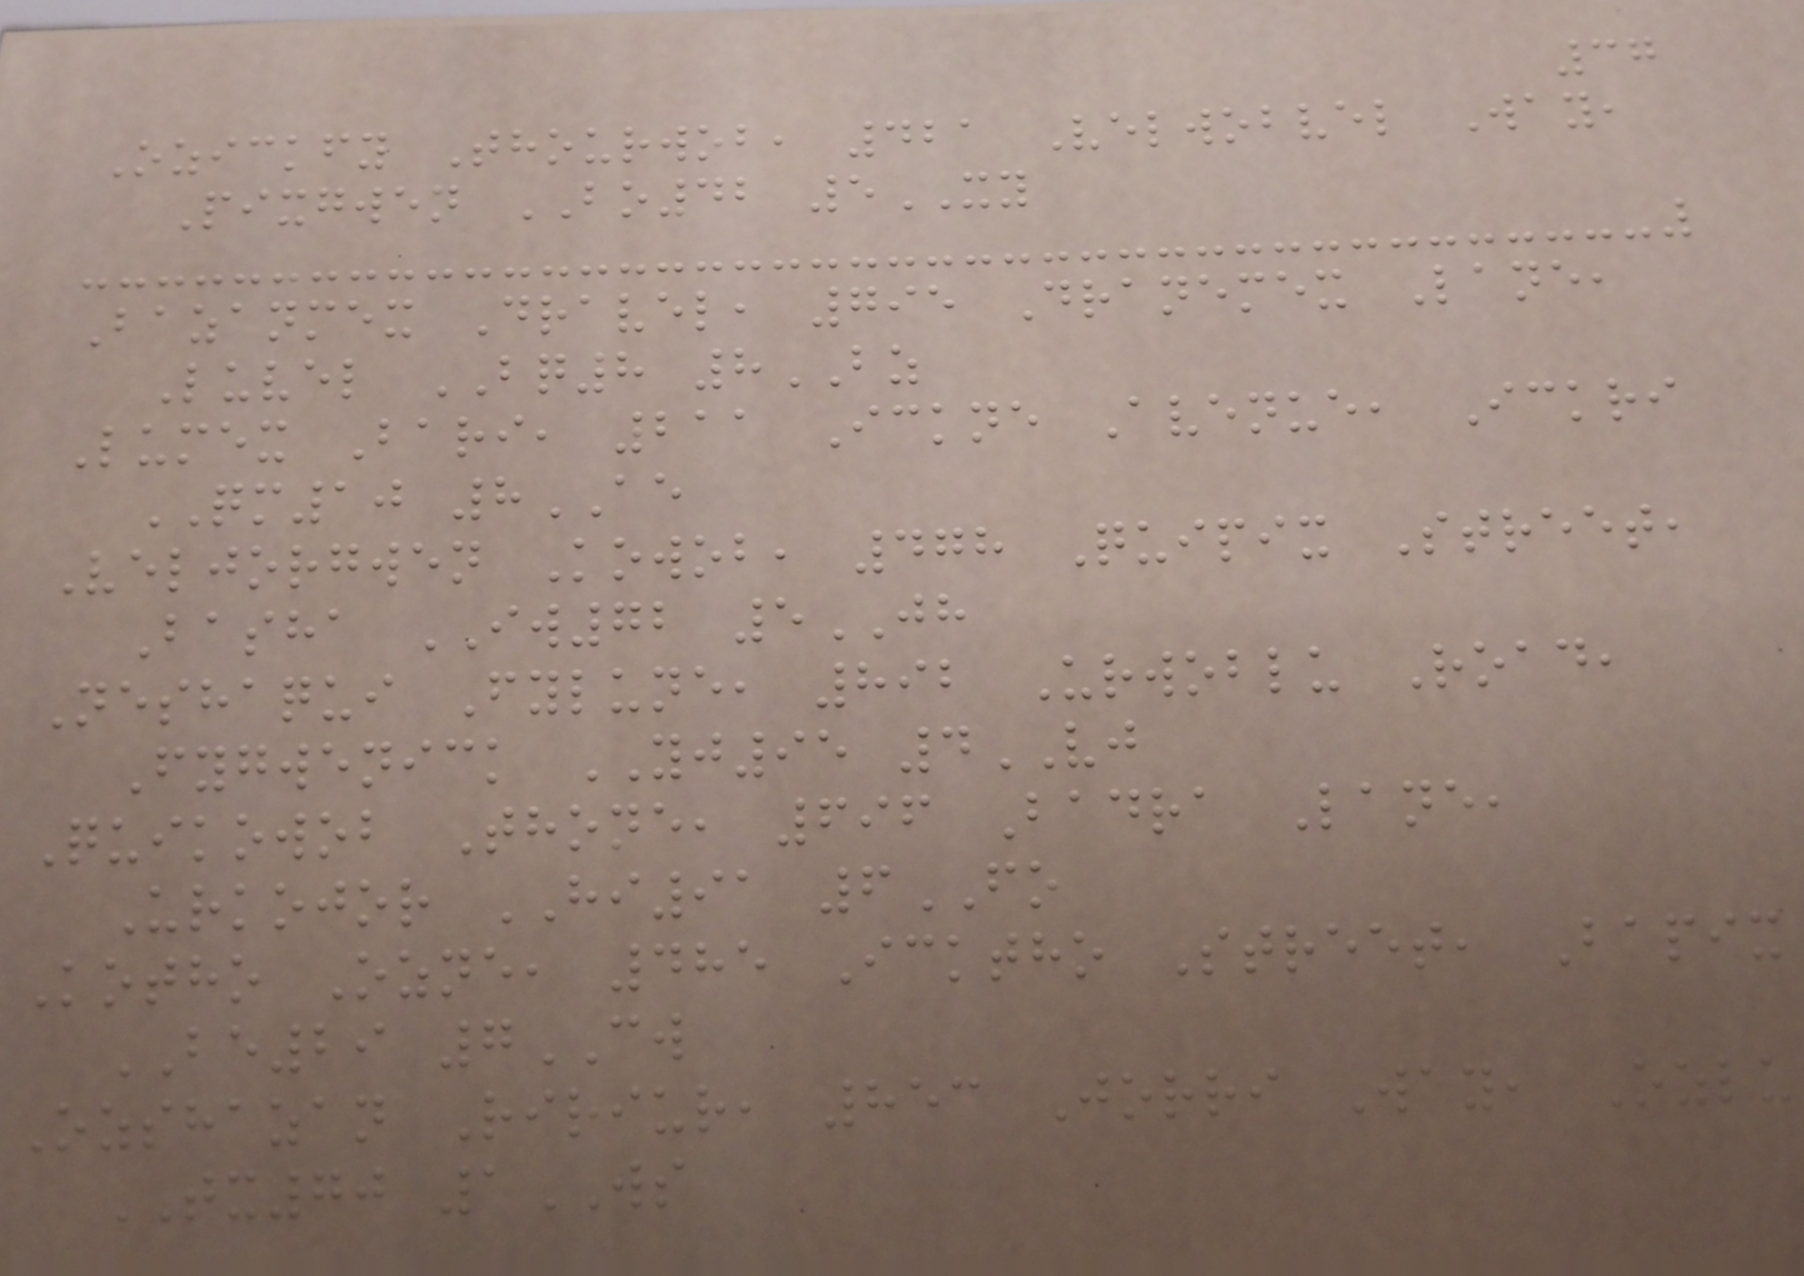37
Ozickfy Thourwob, 421 Velwobvel Way,
Pixgwen BO42 5XY
Bazanmex Dravel, 795 Dranemex Lane,
Luvel BQ8 8BZ
Lumex Bari, 211 Ickne Avenue, Ickri
QM10 8AE
Veljorgwen Kowob, 478 Quipix Street,
Basha IW72 5JH
Neshaqui Fylune, 892 Urwoblu Road,
Fygwenick YJ95 4VJ
Quikowob Thone, 696 Badra Lane,
Urkojor HI91 6FO
Kotho Ozne, 485 Icktho Street, Bapix
BE29 7CW
Ozshazan Ririur, 853 Jorri Way, Ozlu
TX70 1WS
